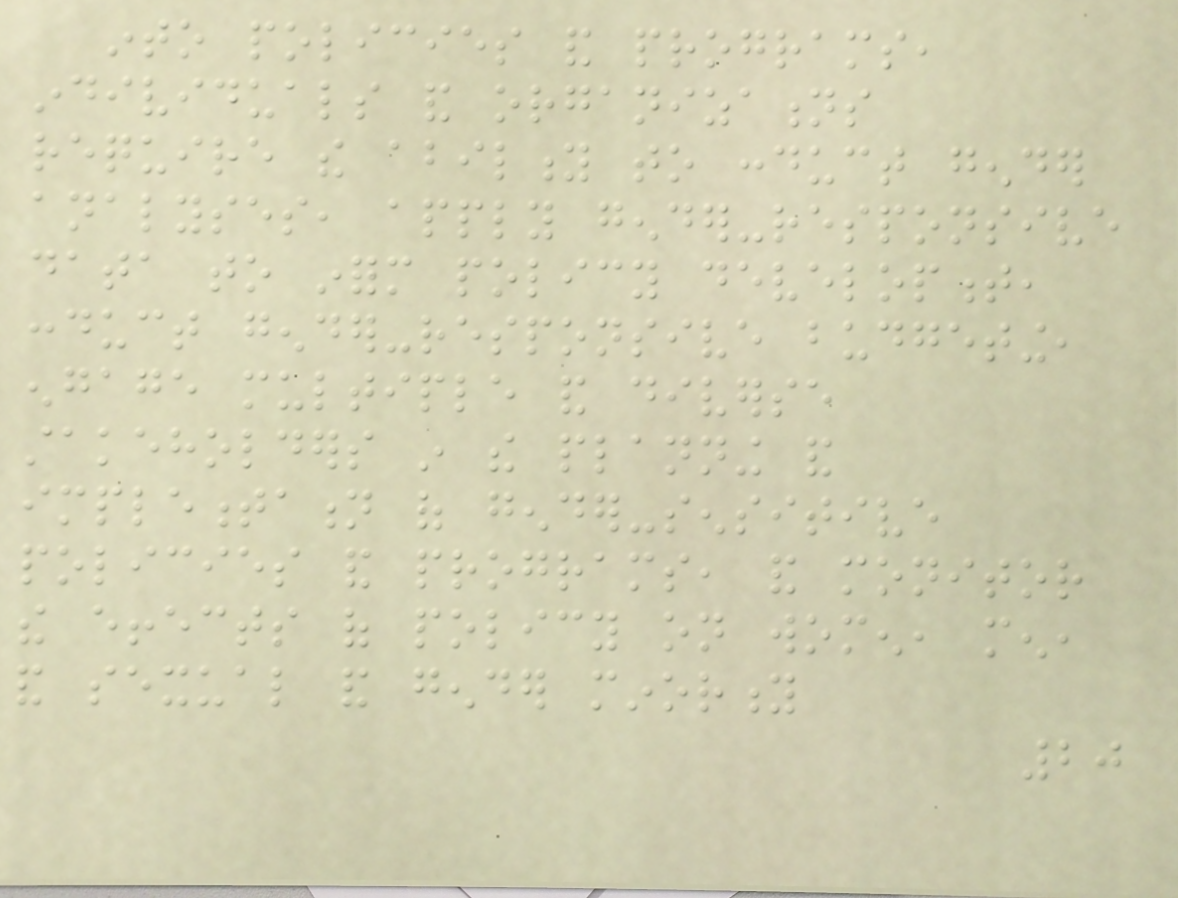into policies and programs,
individuals and organizations
require the ability to conduct gender
analyses, apply gender-responsive
data to inform policy development,
conduct gender-responsive budgeting,
engage multiple and diverse
stakeholders in the planning and
implementation of gender-sensitive
policies and programs, and monitor
the effects of policy on women, men,
and sexual and gender minority
20
